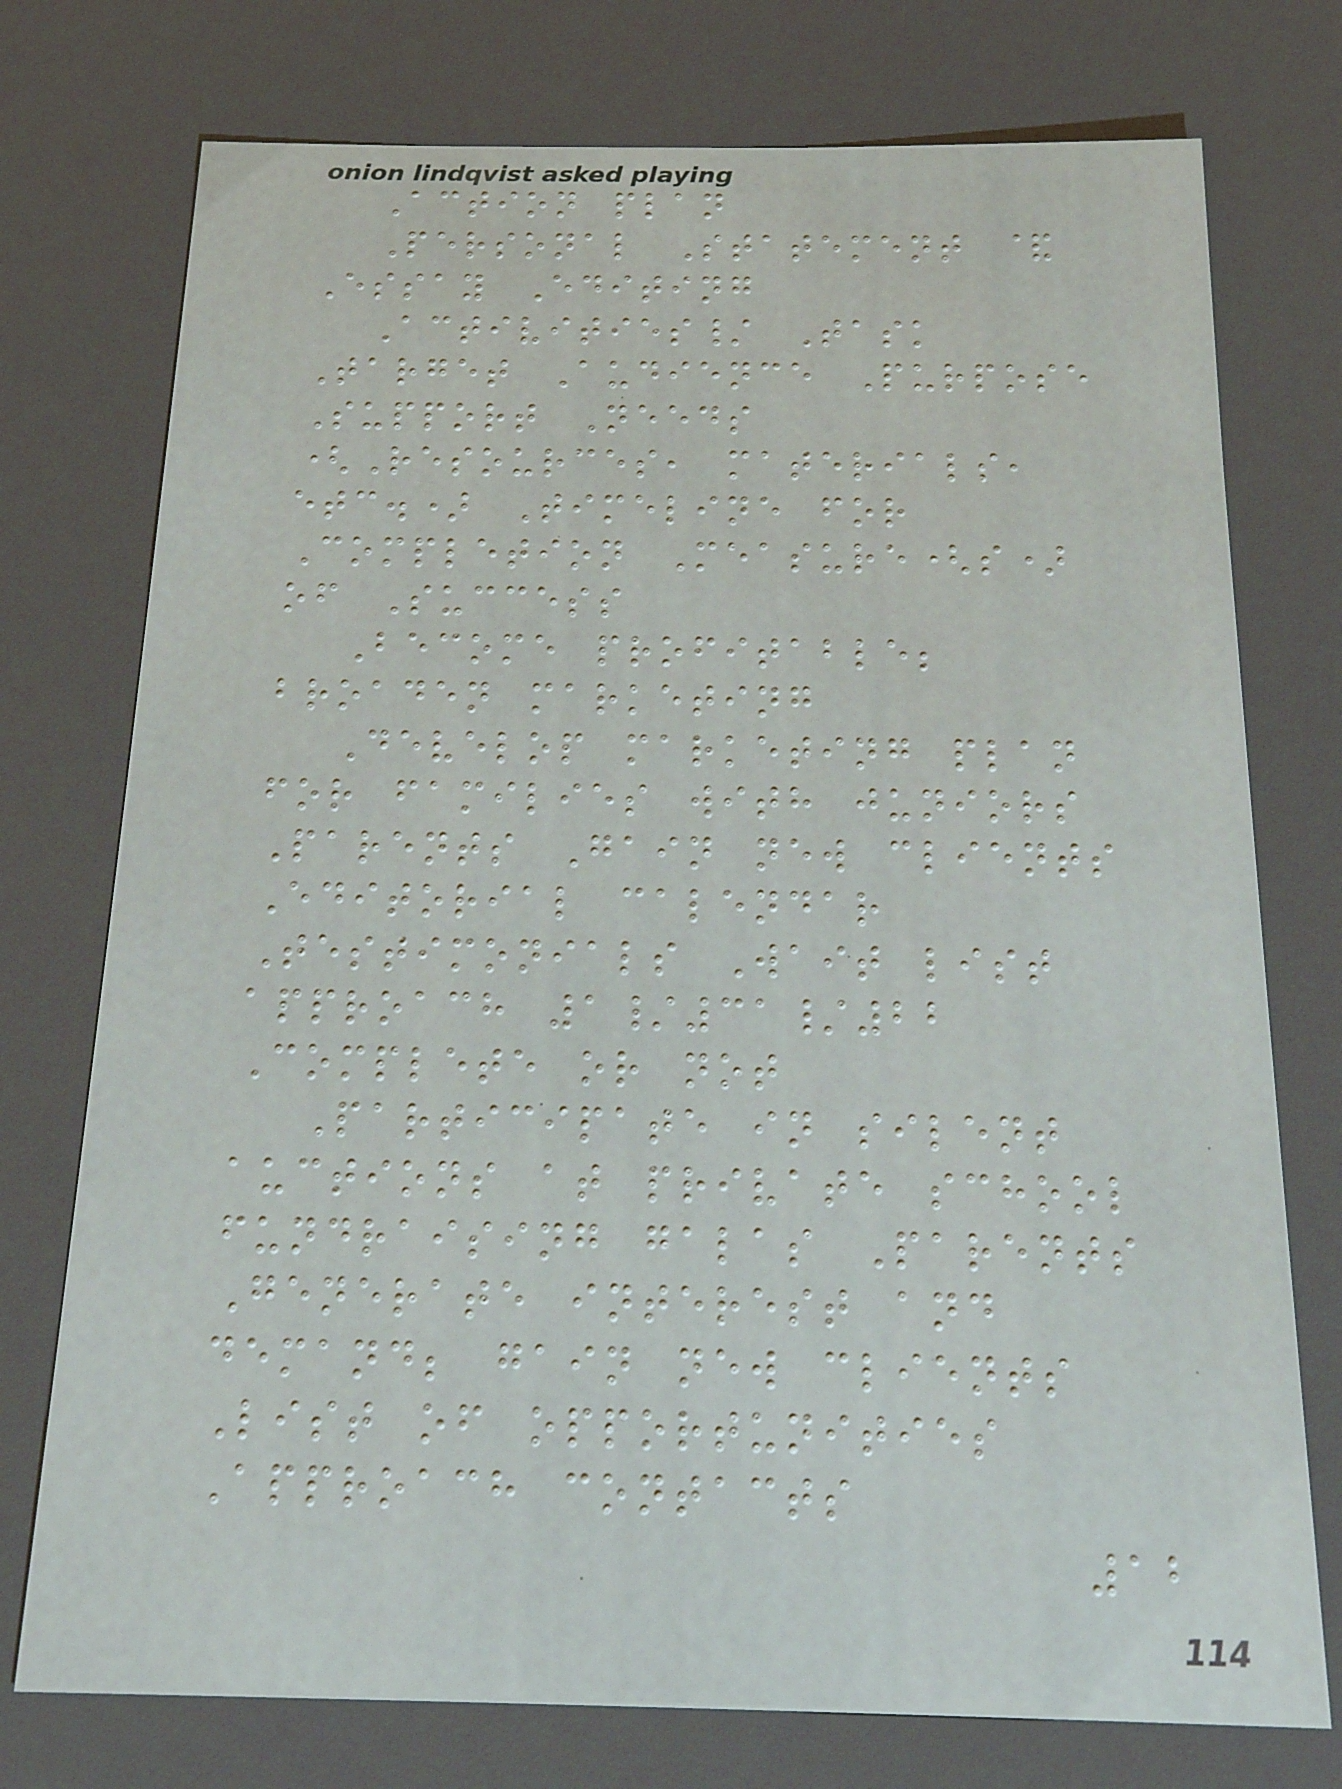Action plan
Personal Statement &
Essay Editing
Activities/ Task
Target Audience Purpose
Support Needs
(Resources, materials,
etc.) Timeline for
Completion Measure(s)
of Success
Become profitable;
broaden marketing
Develop marketing plan
for families with juniors
Parents Gain new clients
Editorial calendar
Testimonials Wait list
approach 1/31/22
Complete or not
Participate in silent
auctions at private school
fundraising galas Parents
Generate interest and
demand; gain new clients
List of opportunities
Approach contacts
12
